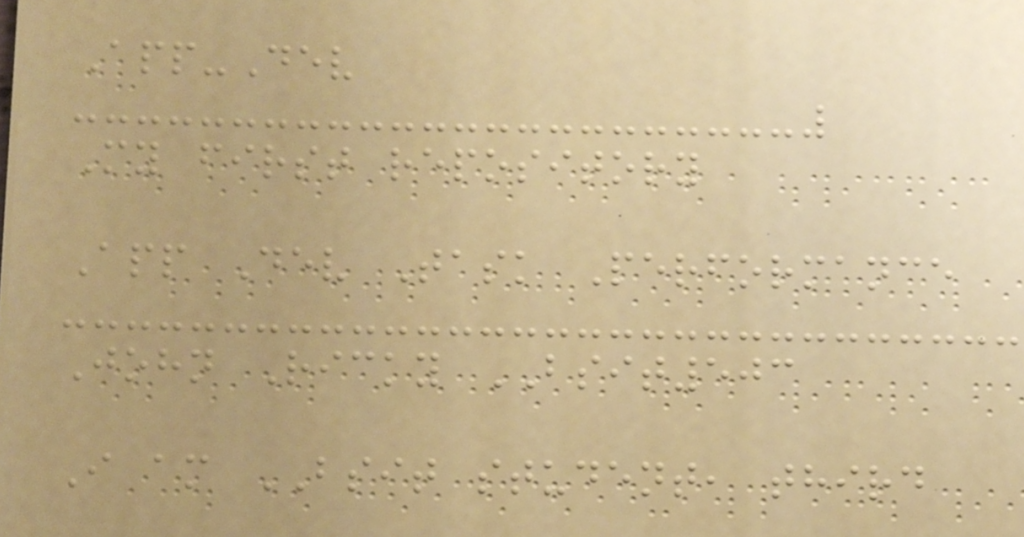App-Dev
My first repository
App Dev Task Performance
John Ricky BSIT503
I am BSIT student, third
